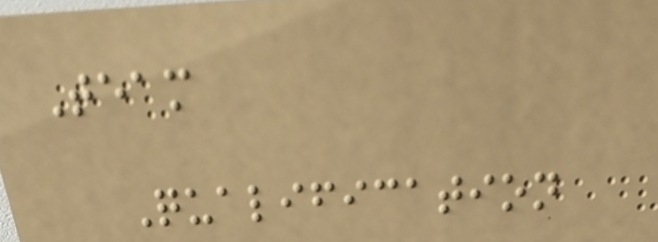Team
Qualification
